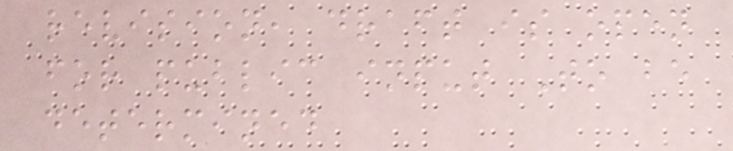revision, draft is open
for public input To be
determined
